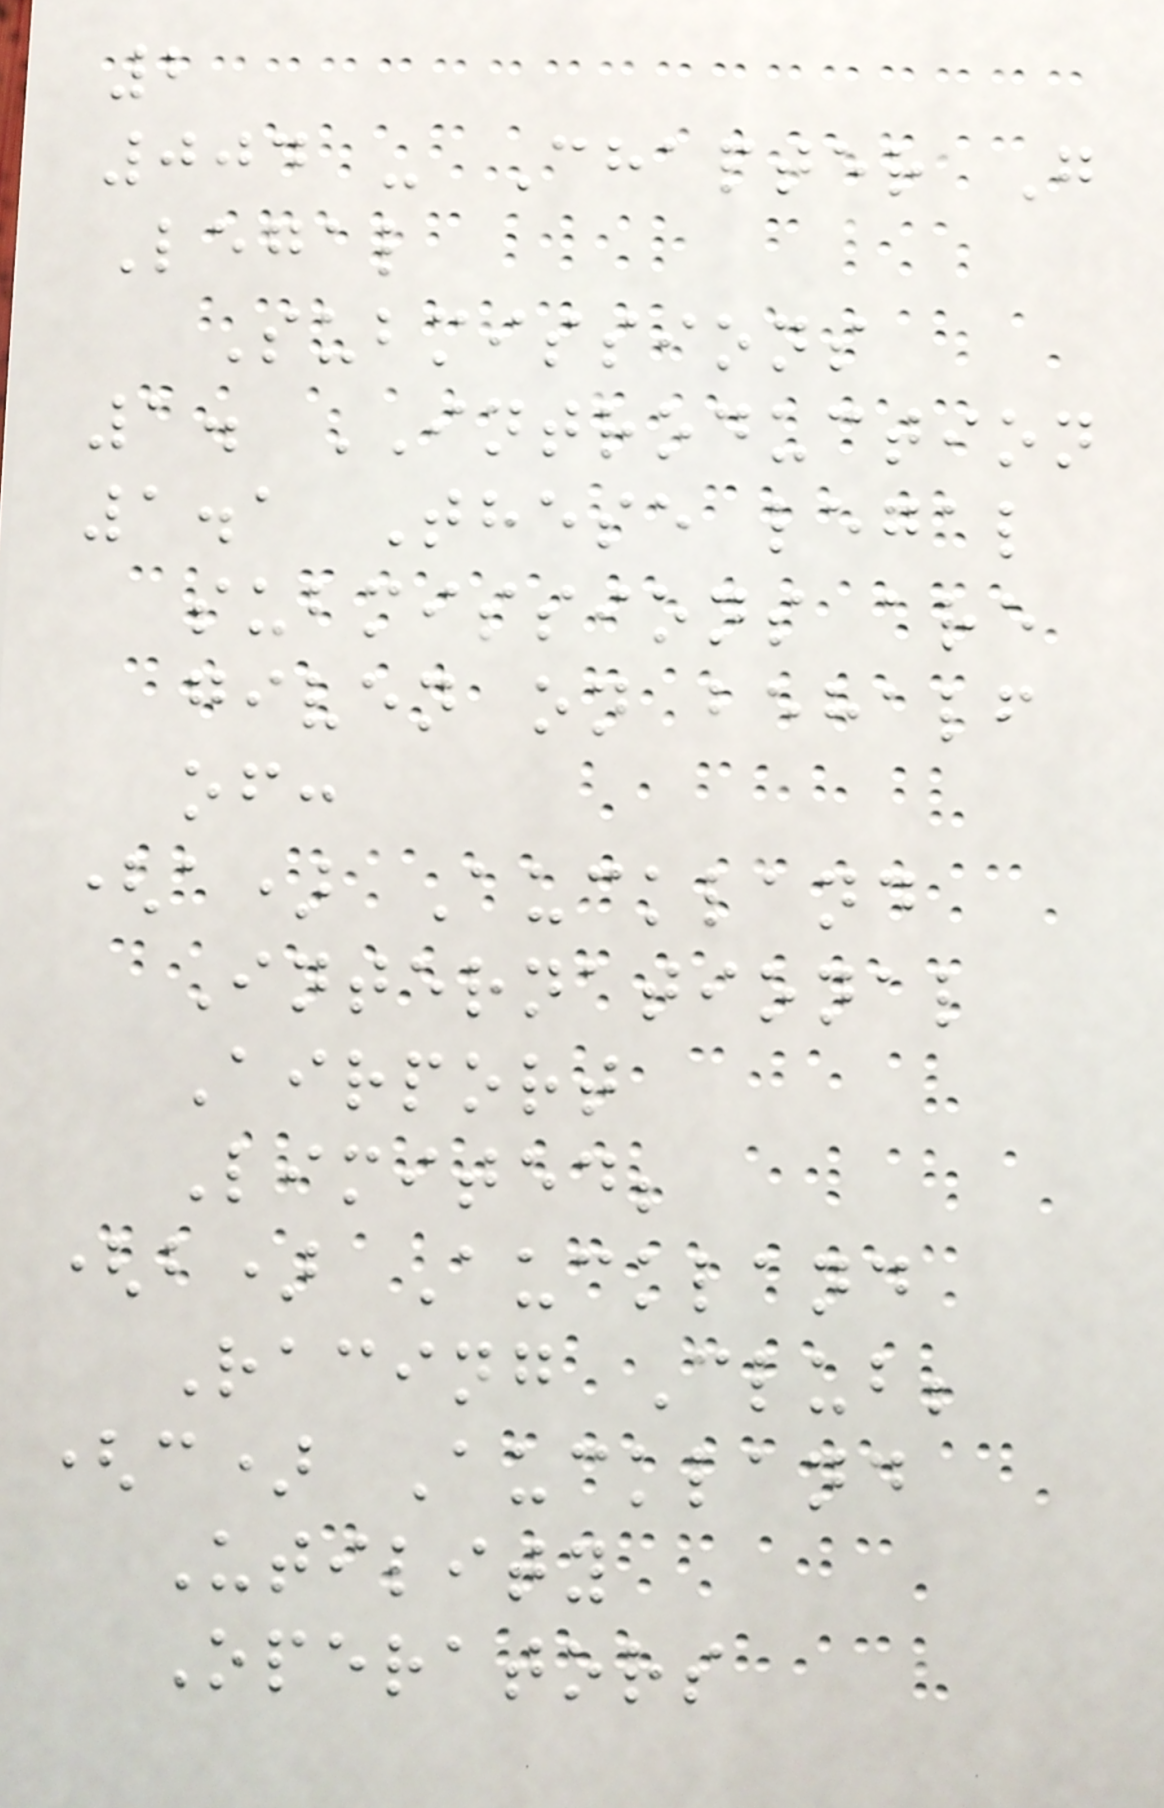2
004 - Chapter G
Legal
Submissions
1. INTRODUCTION
1.1 These legal
submissions are
given on behalf
of:
(a) Auckland
International
Airport
Limited;
(b) Auckland
Racing Club;
(c) Auckland
Utility
Operators
